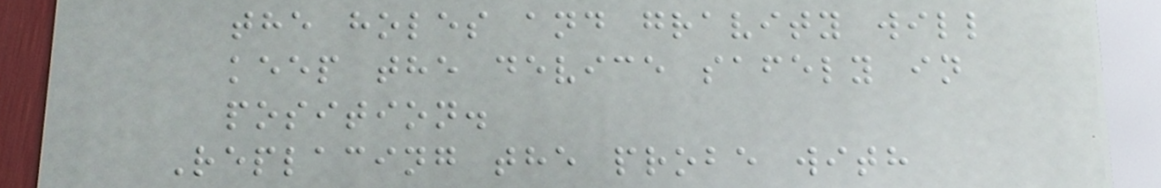the holes and gravity will
keep the device safely in
position.
Replacing the probe with
